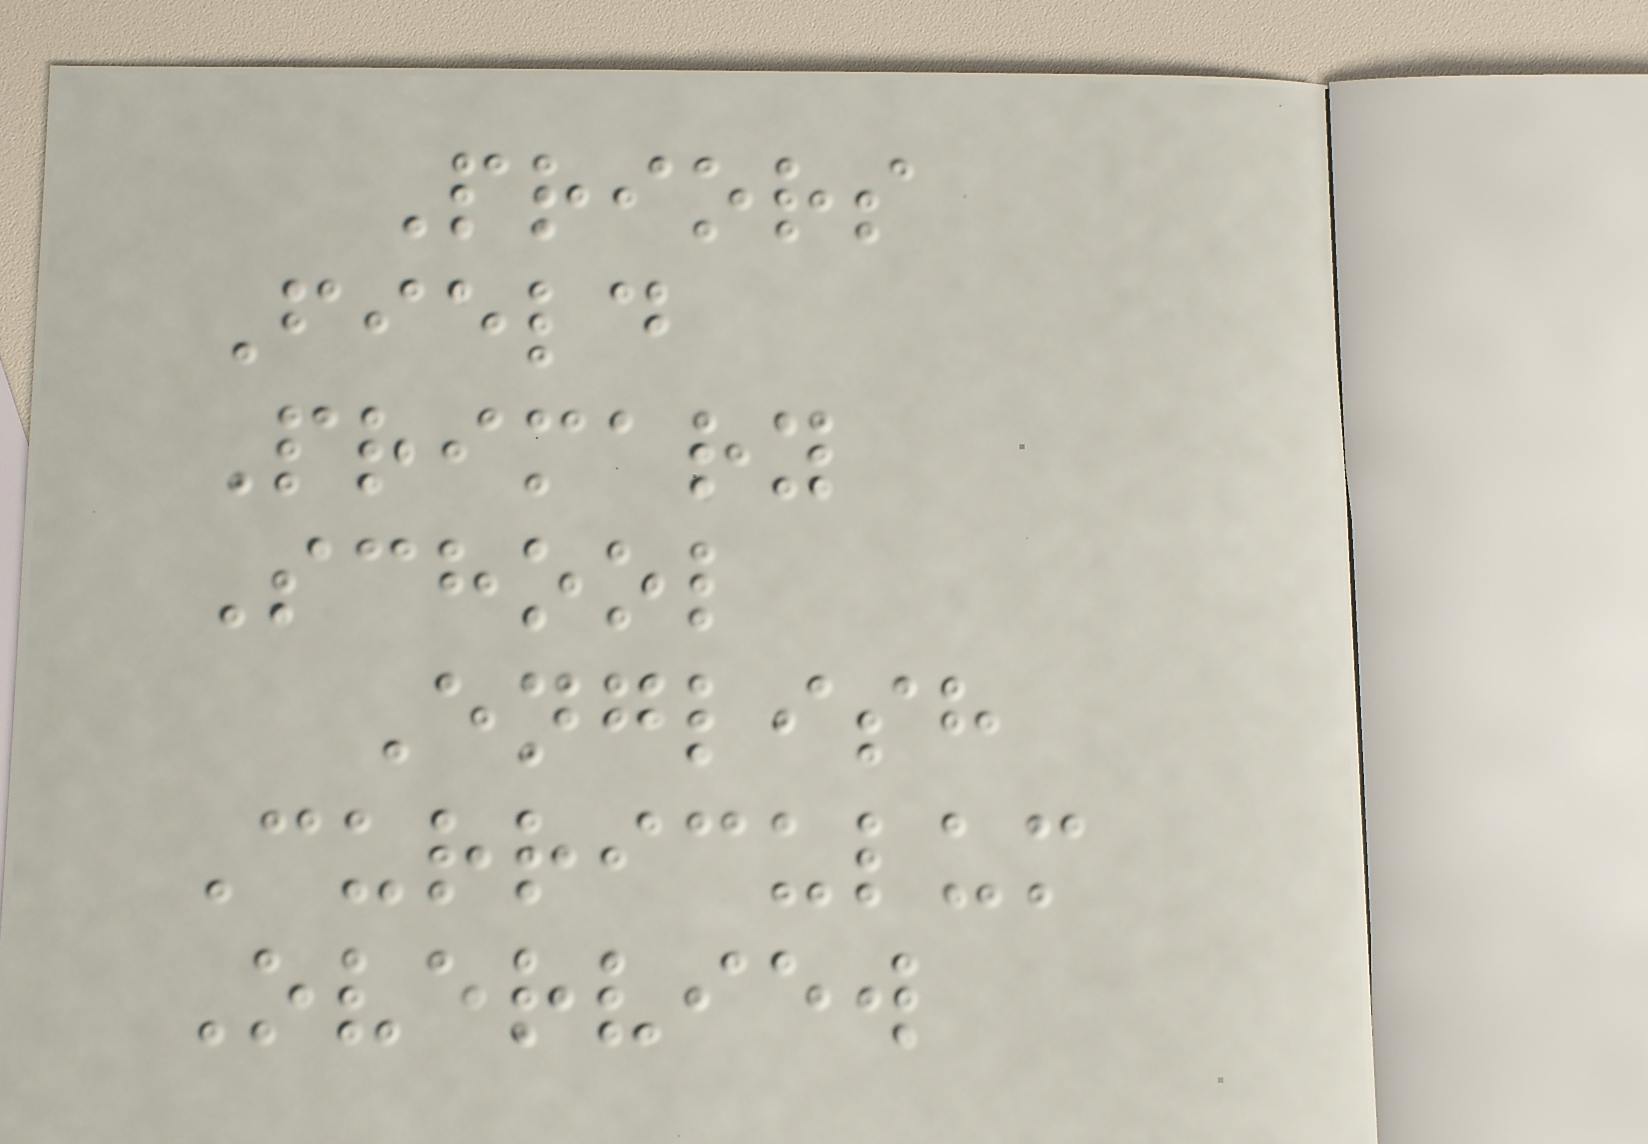Priors
Field
Primary
School
English
Curriculum
Overview
